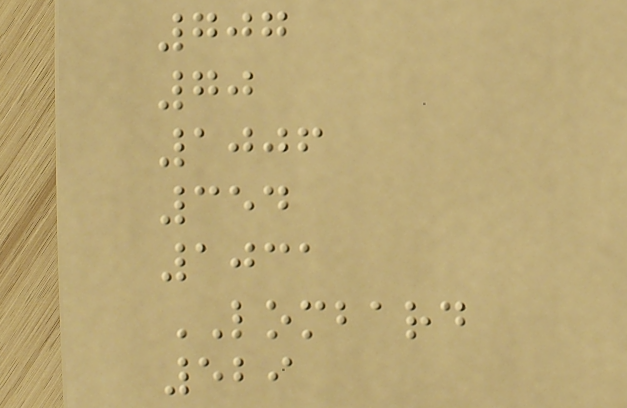707
70
1006
354
1031
LOMBARD
529
